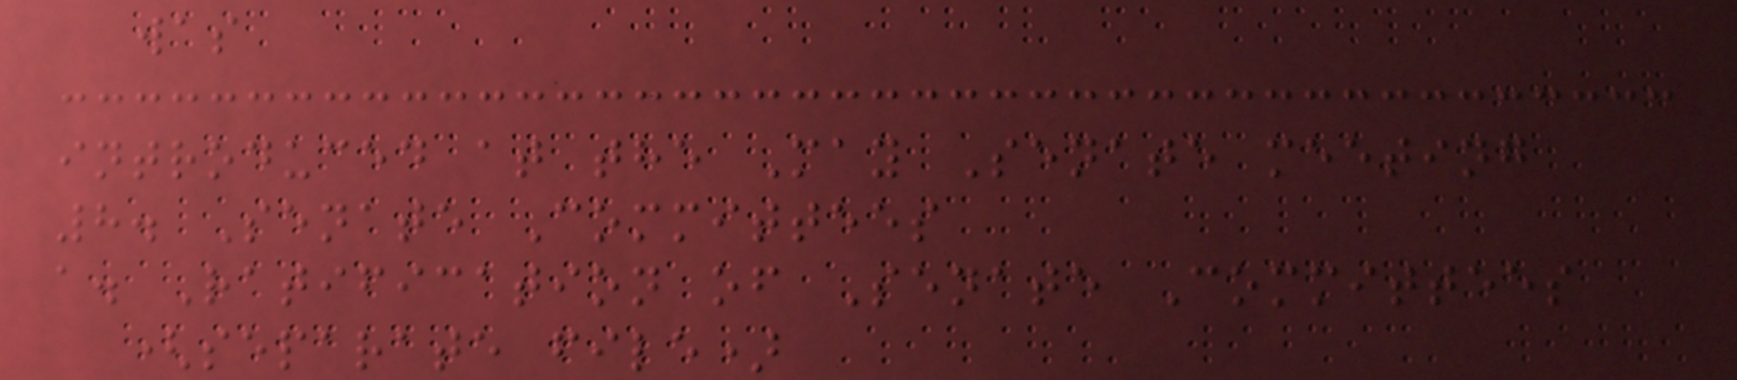was
introduced at the May Senate meeting
8. Senate Committees
a. Ratification of Senate Committees
(separate file)
